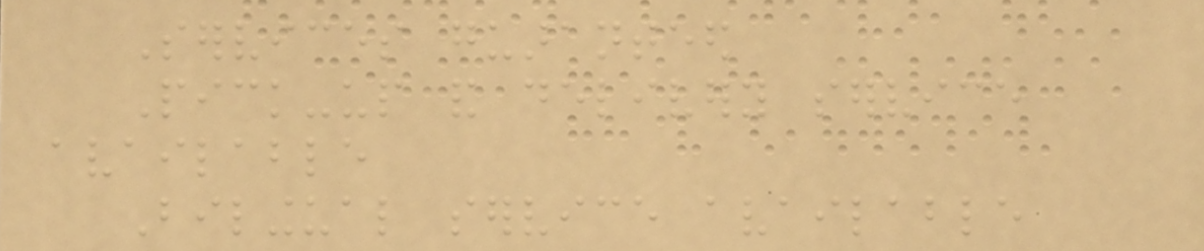Services guaranteed
Pick-up and delivery service
available
Bilingual service available
